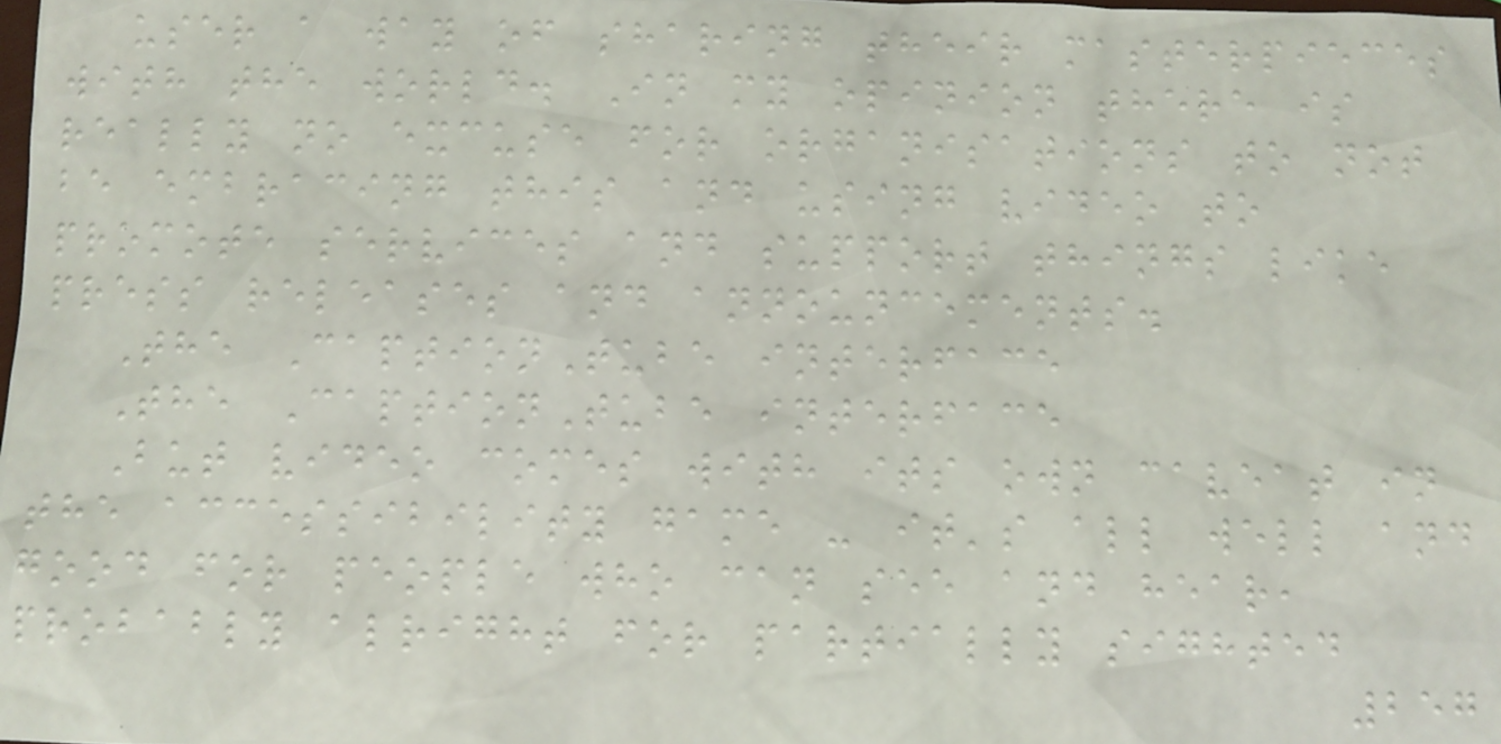user a way of sharing their masterpieces
with the world. In my opinion there is
really no excuse for organisations to not
be embracing this and using video to
promote services and support things like
press releases and announcements.
The CaptionTube interface
The CaptionTube interface
But video comes with its own caveat in
the accessibility game - it's all well and
good for people who can see and hear,
probably alright for partially sighted
257
